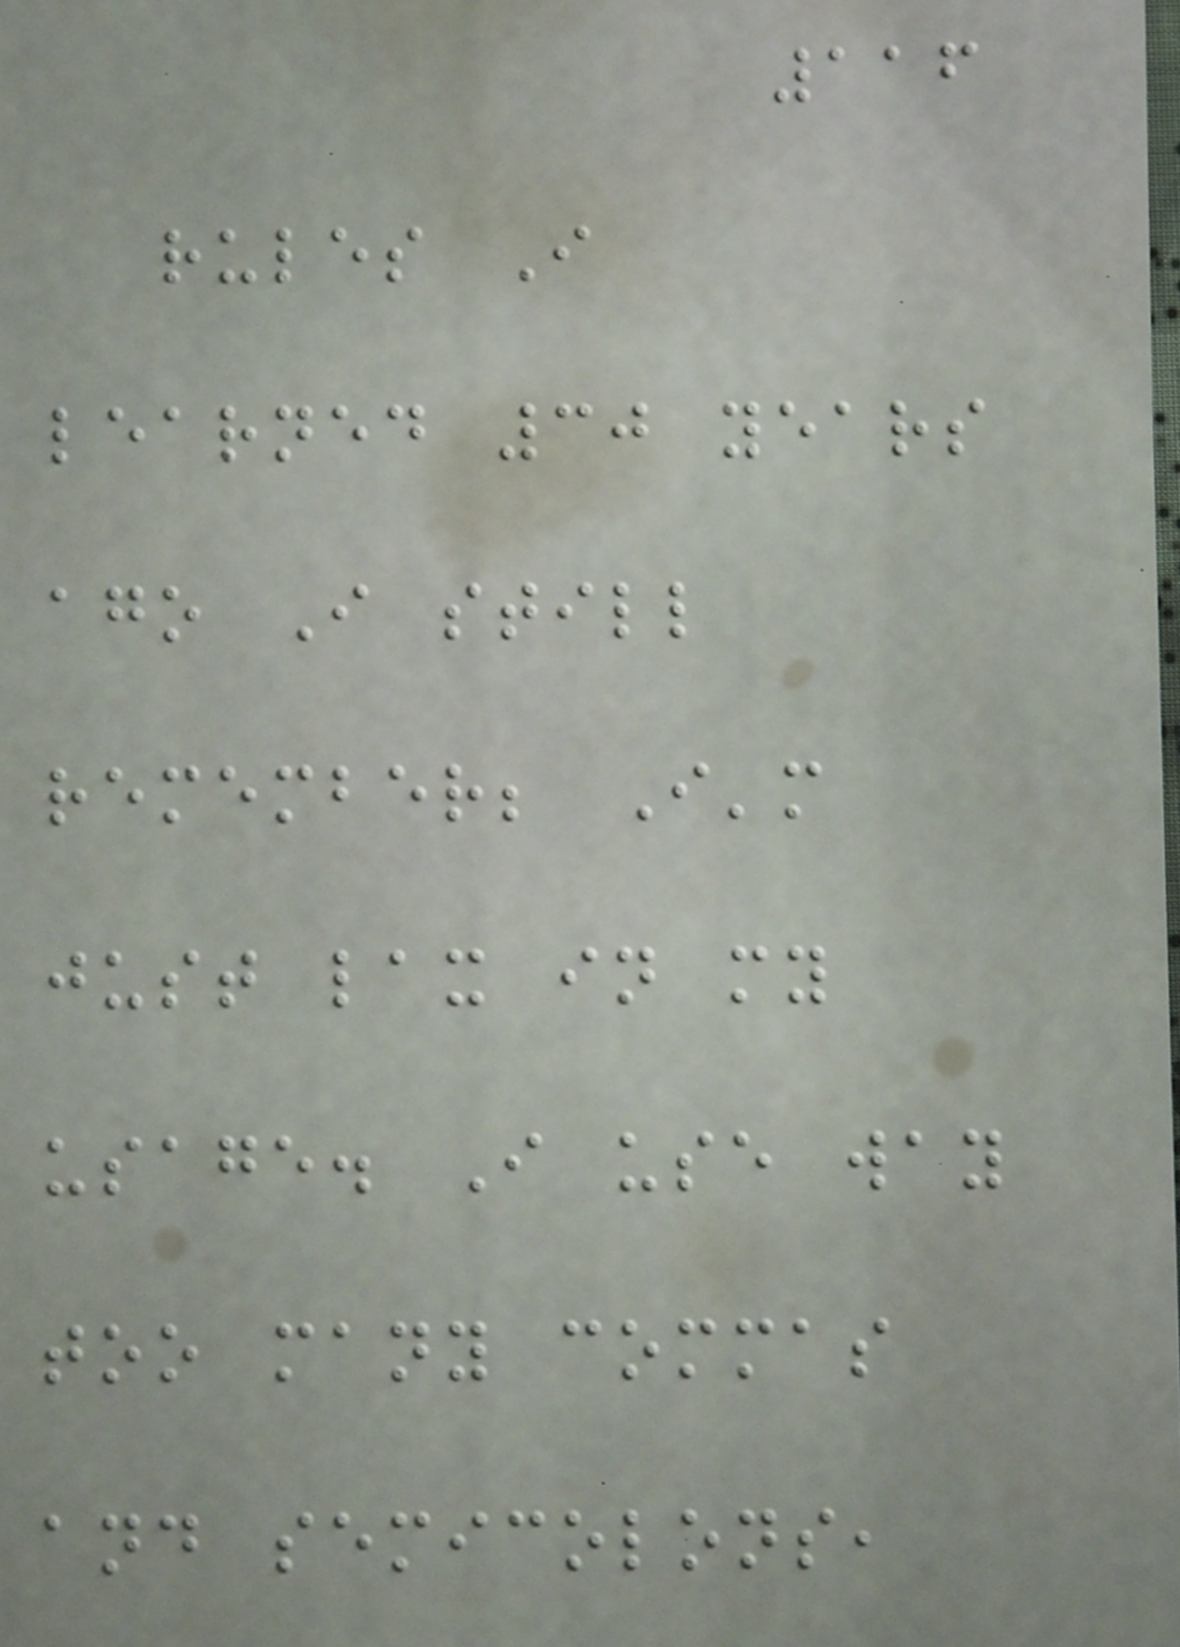116
rules I
learned 30 years
ago I still
remember; I'm
just lax in my
usage. I use way
too many commas
and semicolons,
